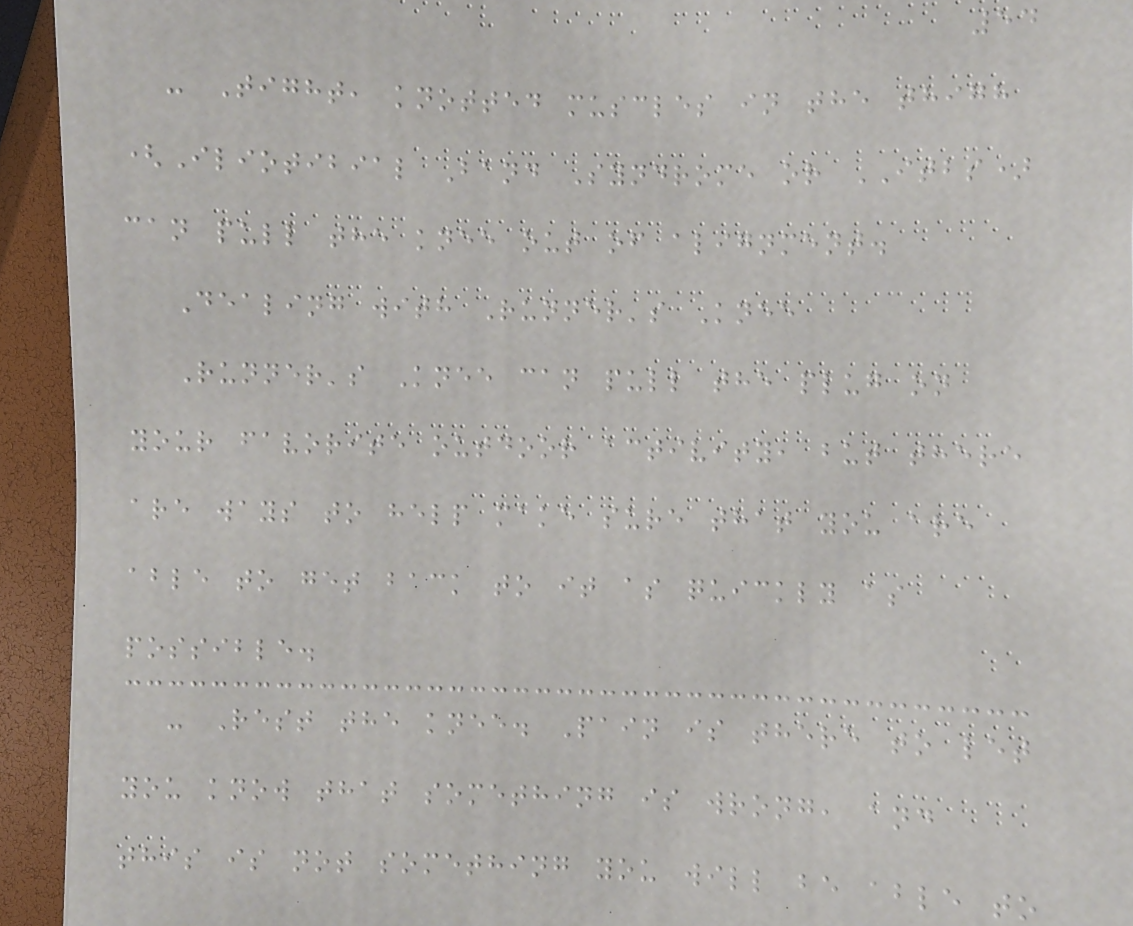54
- Tight, knotted muscles in the thigh
(Iliotibial Band Syndrome or ITBS)
can pull the knee out of alignment.
Dealing with Runner's Knee
Runner's Knee can pull the plug on
your favorite outdoor activity, but there
are ways to help make sure that you are
able to get back to it as quickly as
possible.
- Rest the knee. Pain is there to let
you know that something is wrong, and
this is not something you will be able to
